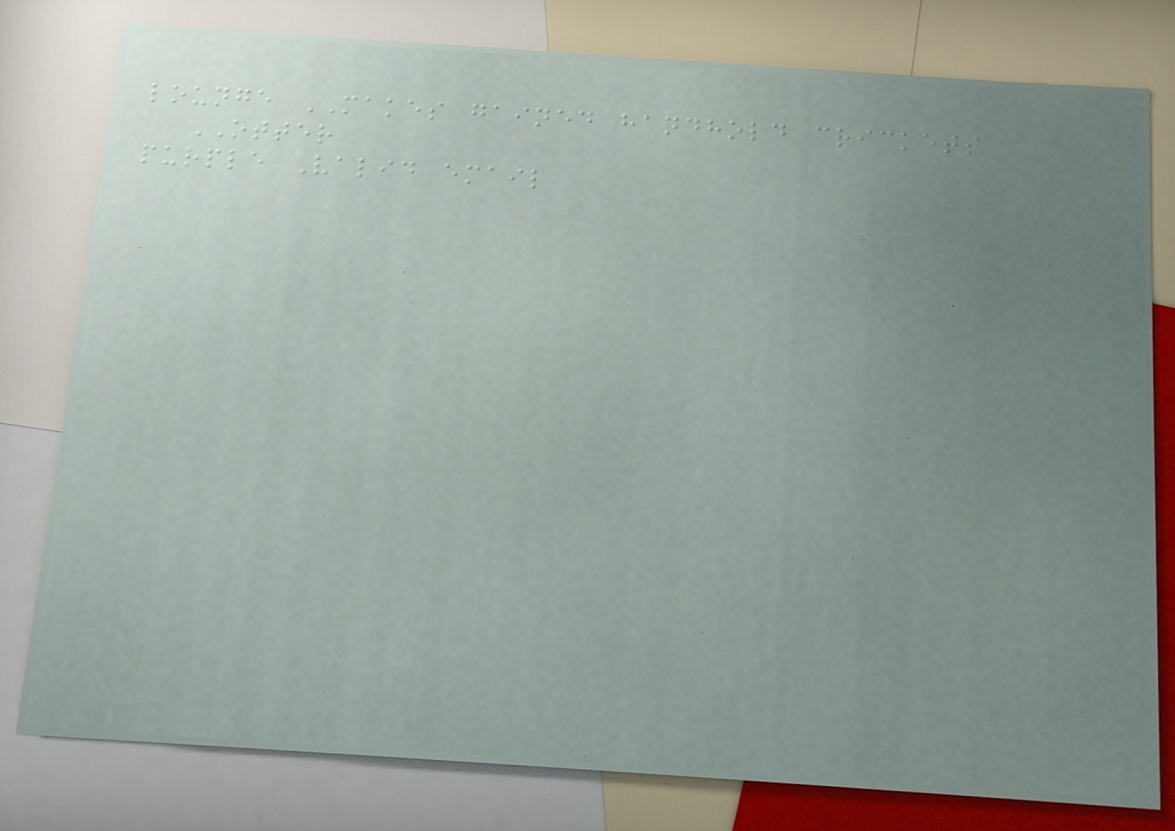lounge MAKES gained handhold crickets
OTTER
purple Valid email
